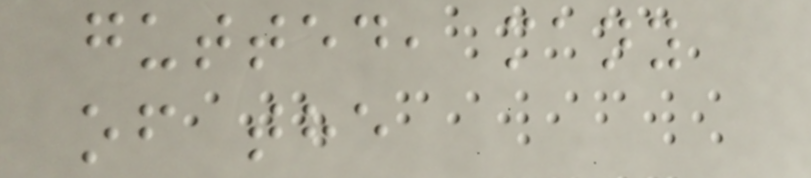gutted, many
of the
